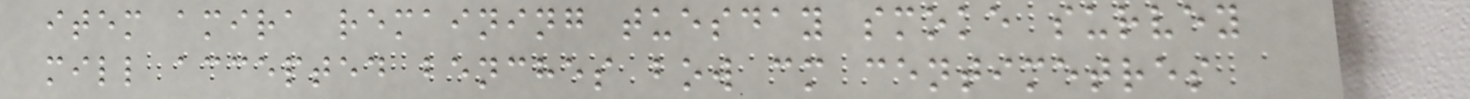item amira remaining tuesday smoke survey
mill accepted benches bow cm centimetres
